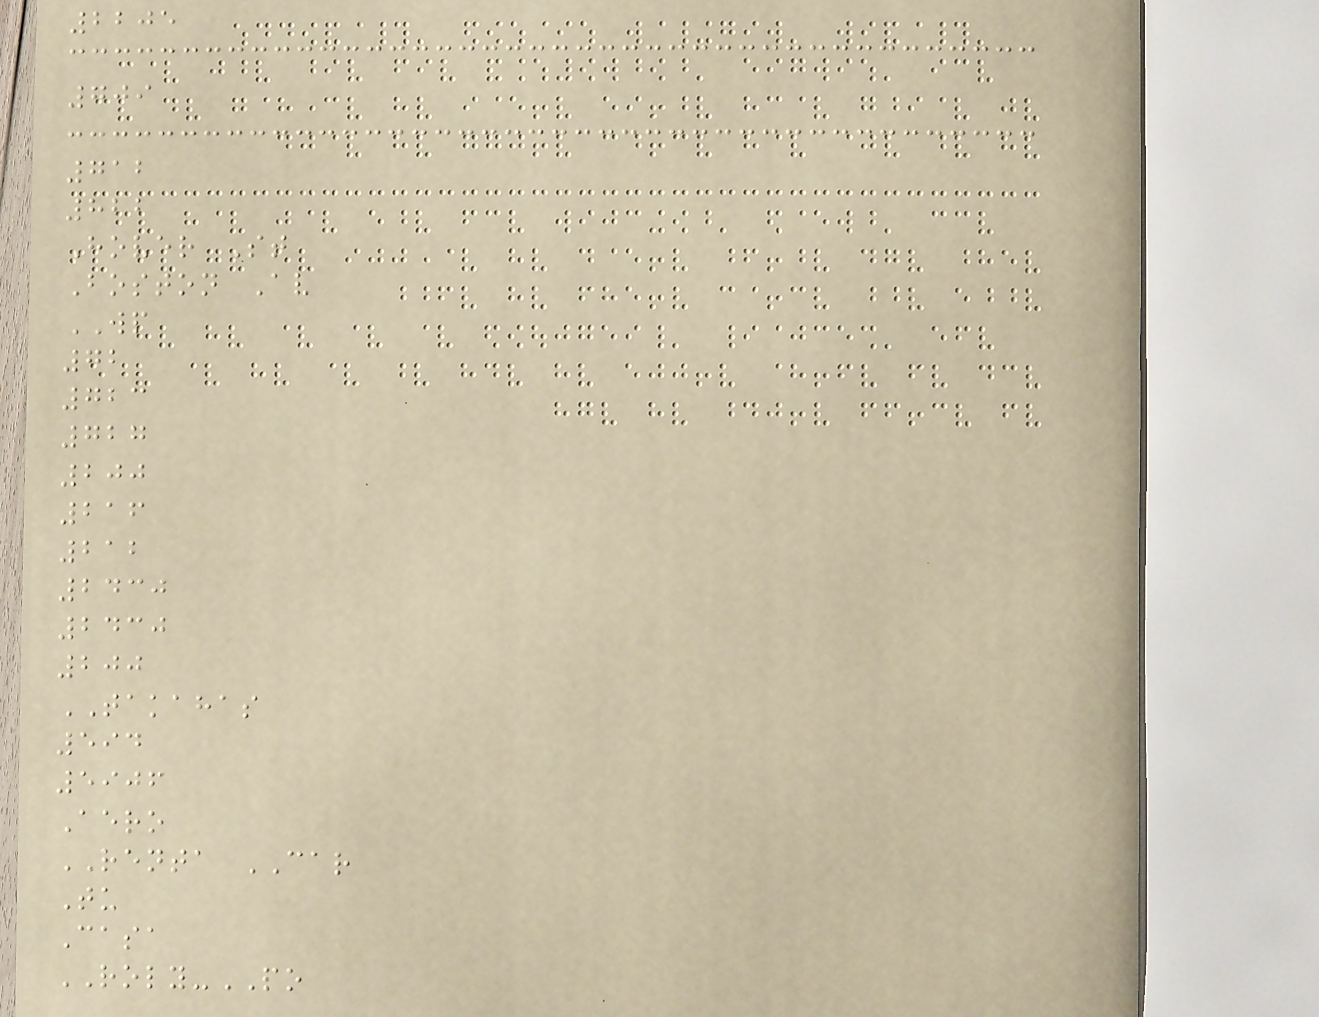2205
709
712
822
Hover St
Boston Av
WP
72
723
727
200
216
212
2430
2430
200
TAKAHAS
594
5906
Aero
RENTA CAR
Tu
Casa
ROLY-PO
